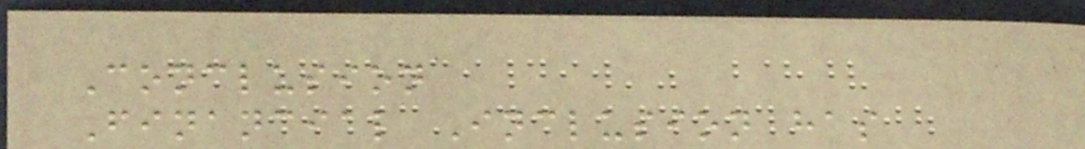Conclusion
Financial Inclusion has
